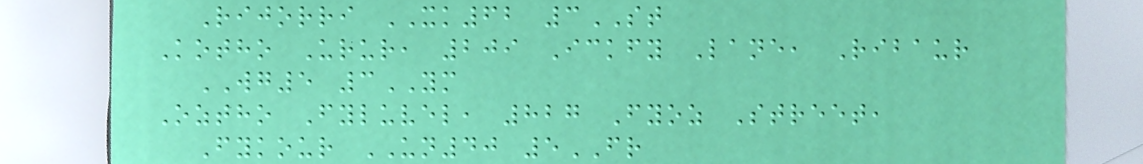Rijorri XK62 3ST
Kotho Urur, 209 Ickfy Lane, Ribaur
WG5 3YM
Oztho Fyluvel, 827 Fyoz Street,
Fykour UN40 5FR
